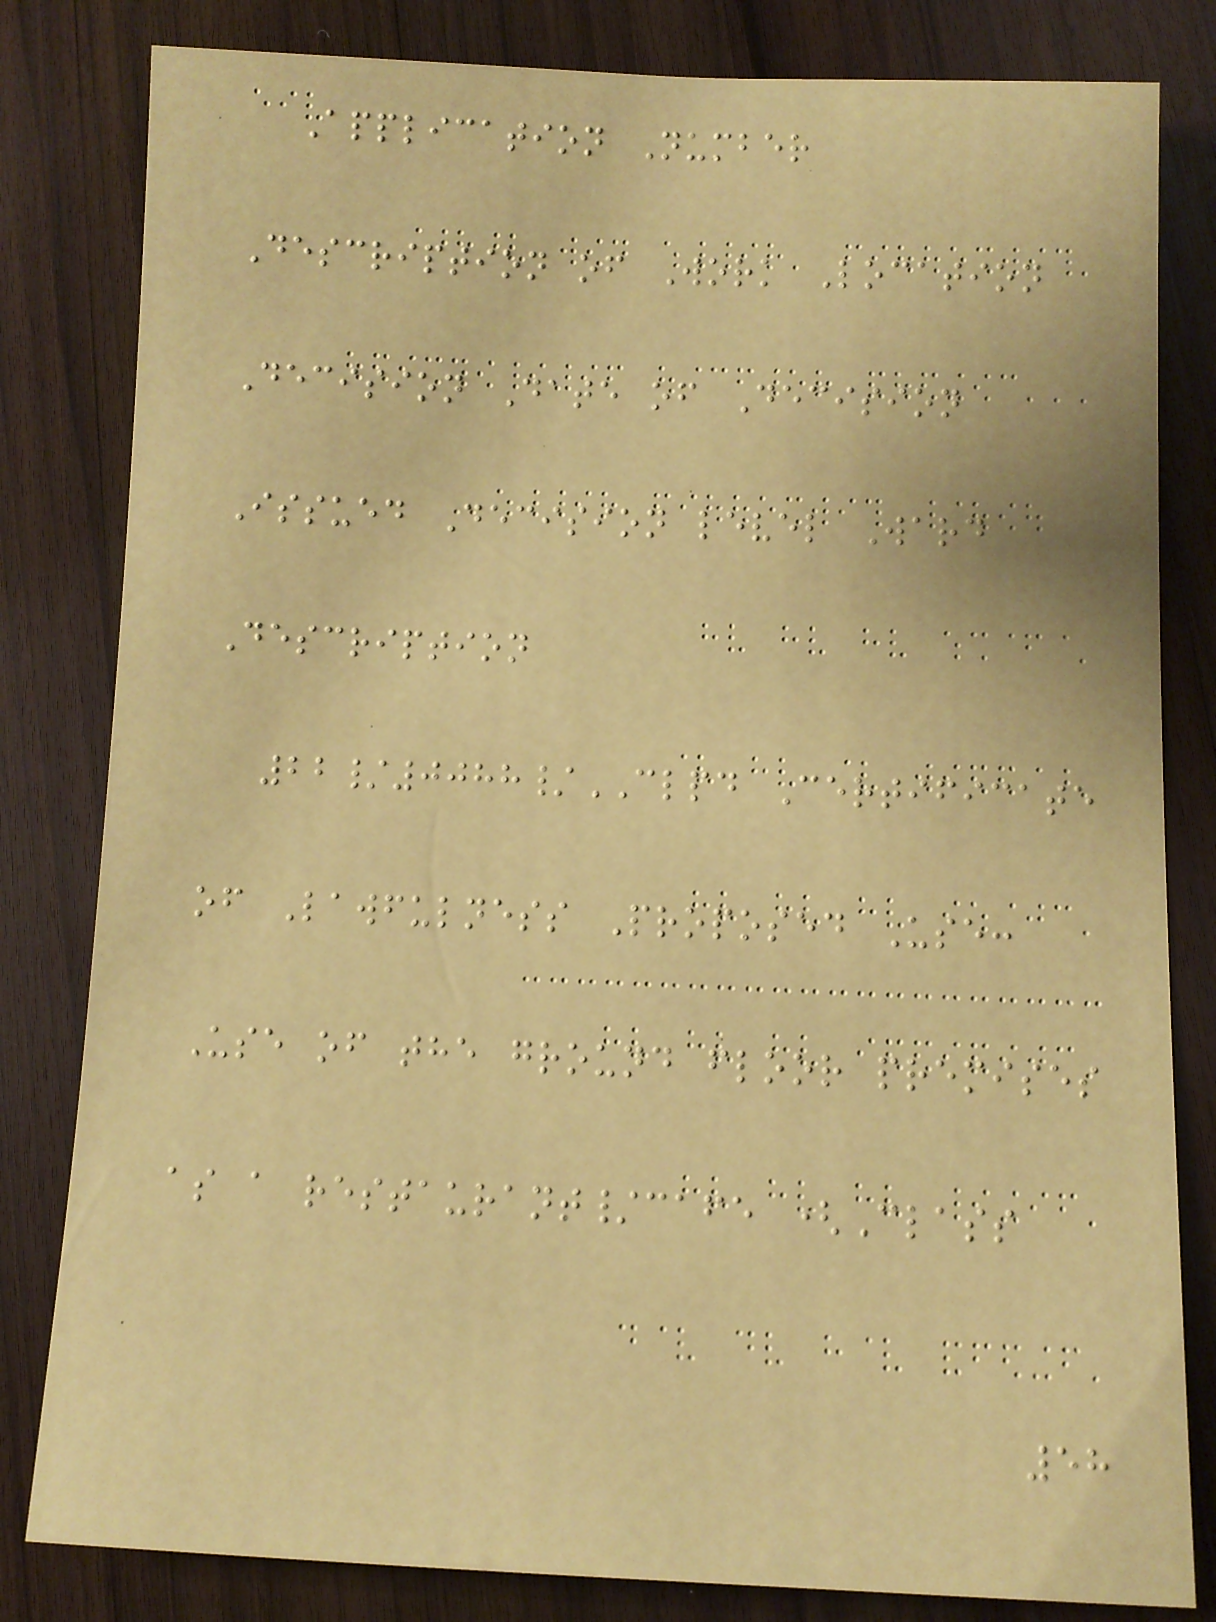Application Number
Description of Work Location
Decision Date of Decision
Issued Decision level Ward
Description
22/0088/CLPD Certificate
of Lawfulness Proposed Use:
Use of the ground floor premises
as a restaurant/cafe (Class
58
